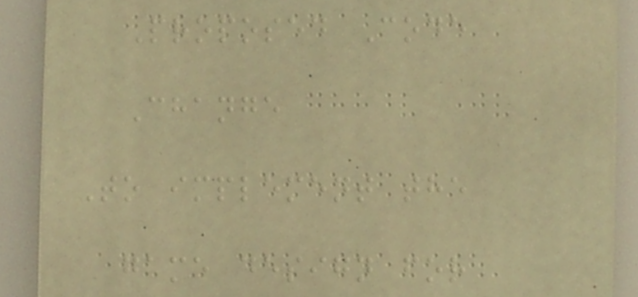Proposed Code
Change
To implement the
game design for
